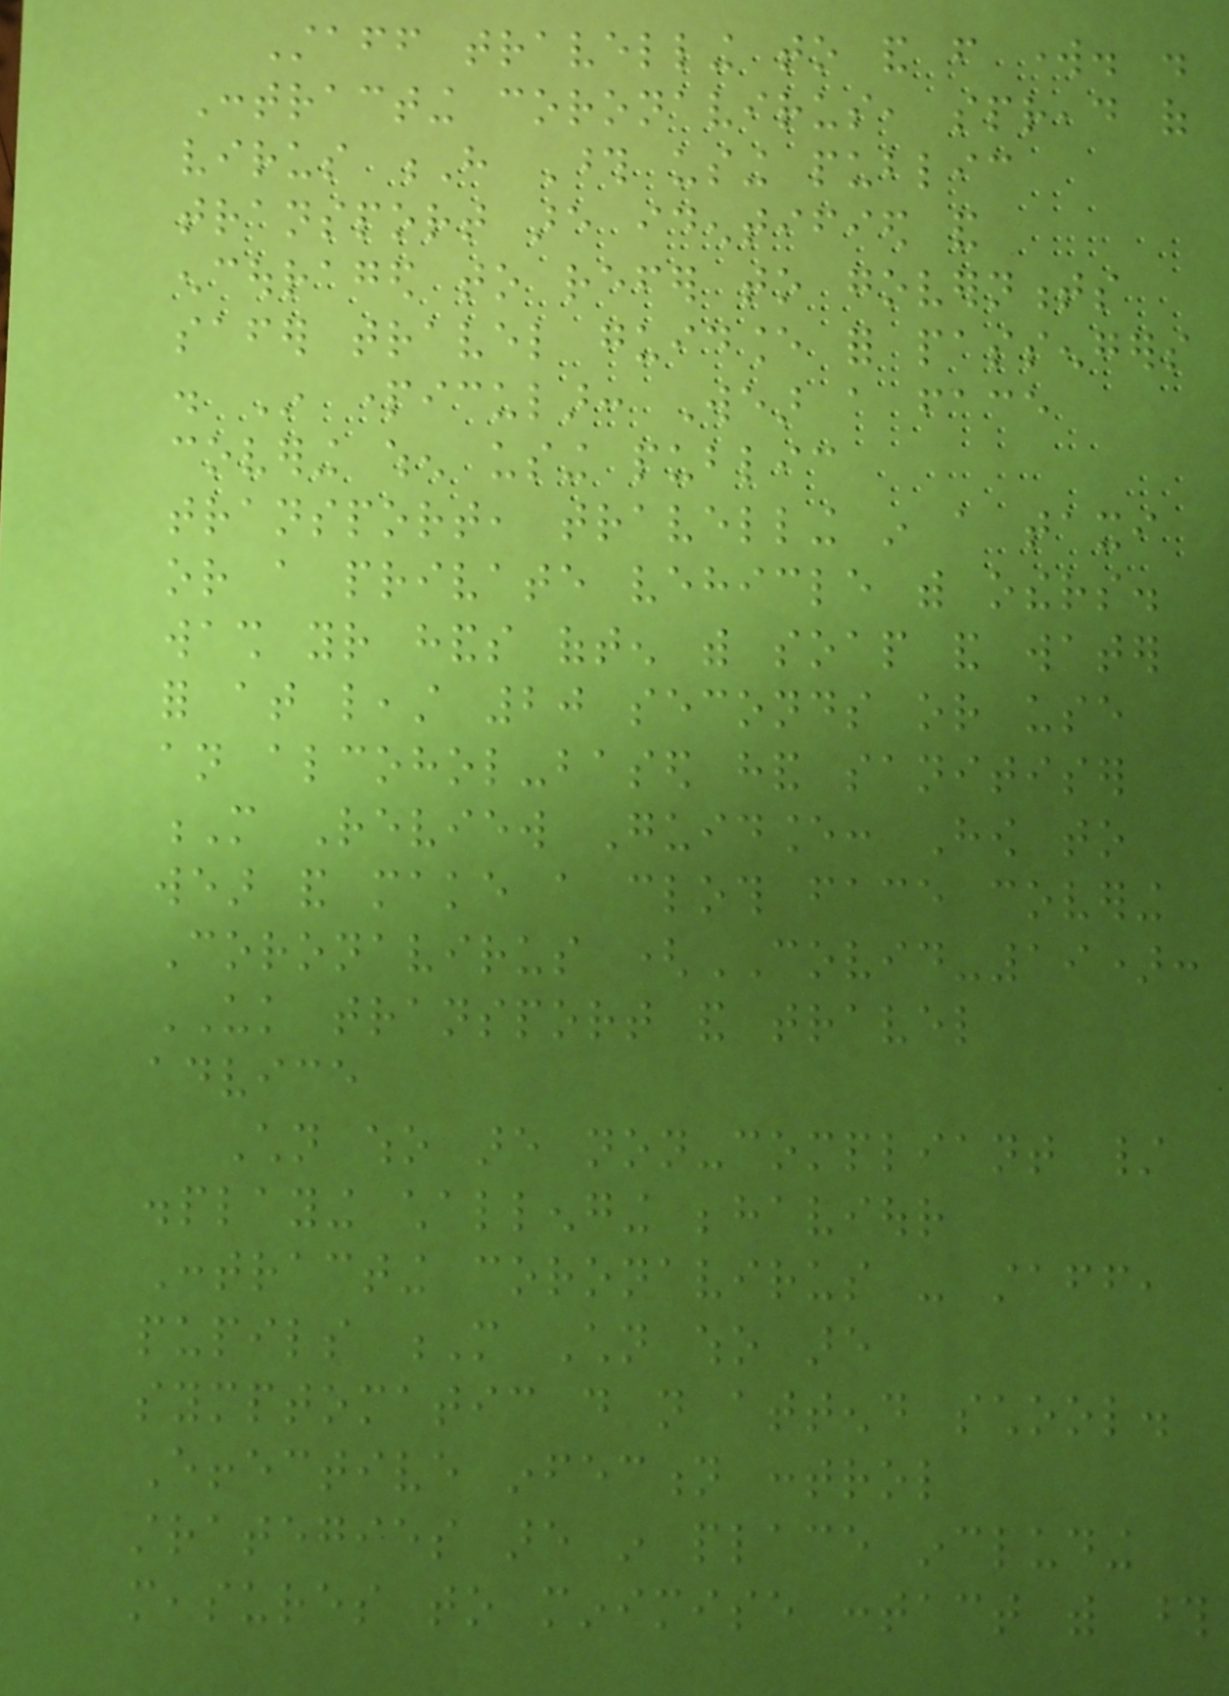Staff travelling to and from work. .
Contracting coronavirus, spread of
virus H Those using public
transport are identified and
encouraged to refer to governments
safer travel guidance for passengers
. In particular: Wear a face
covering when using public
transport, travelling in a taxi
or a private vehicle with others.
wash your hands often with soap and water
for at least 20 seconds or use
an alcohol-based hand sanitiser
M Review Guidance: How to
wear and make a cloth face covering
Coronavirus (COVID-19):
UK transport and travel
advice
Children who are non-compliant /
displaying challenging behaviour
Contracting coronavirus - staff,
pupils M Children who are
symptomatic do not attend school.
Effective infection control
strategies are in place including
measures to minimise contact with those
